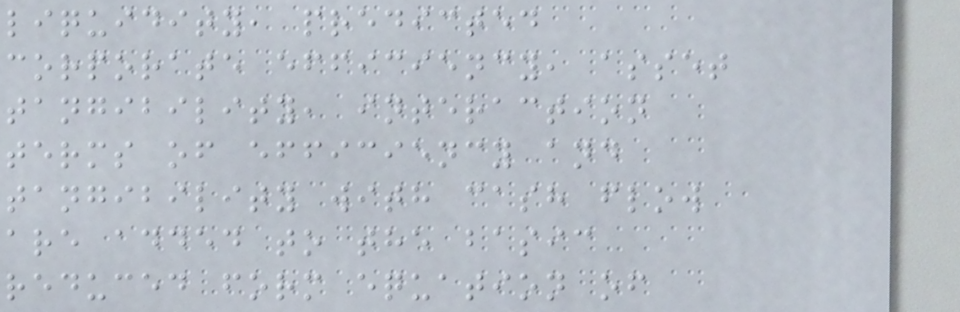liquidity, predicted
corporate efficiency, asset
tangibility, interaction
terms of efficiency and
tangibility with cash flow
are added to the basic
reduced form equation of
